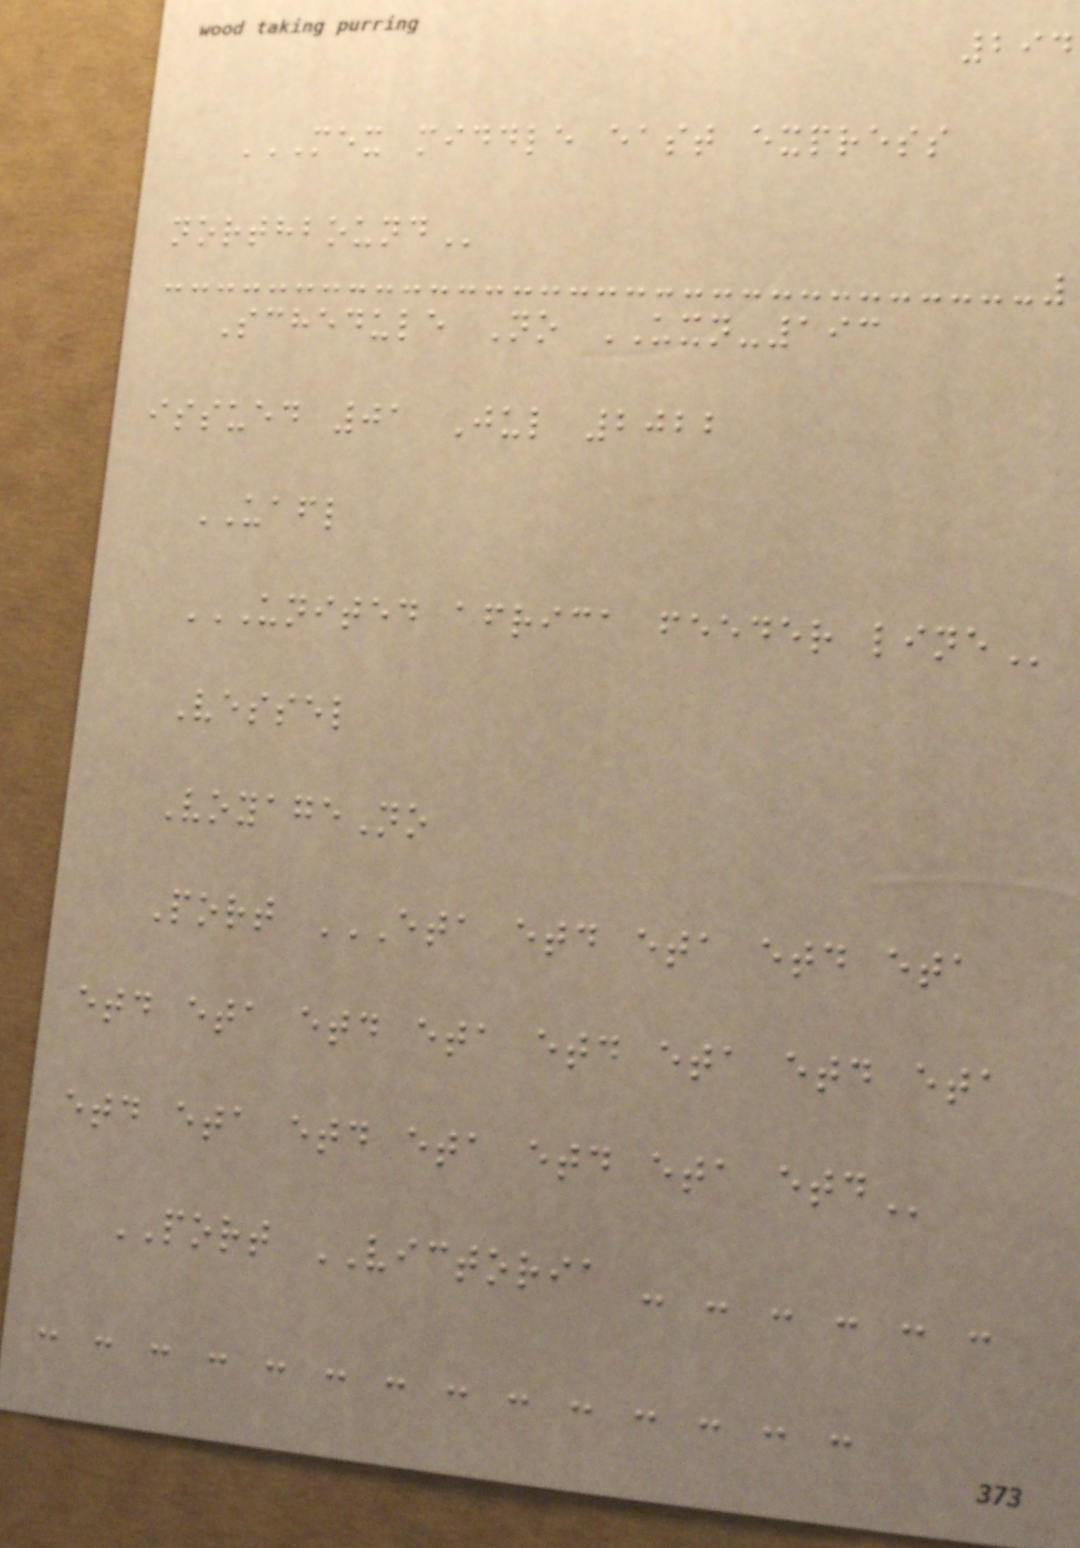294
MEX MIDDLE EAST EXPRESS
NORTHBOUND
Schedule No UXN-193
issued 01 Jul 2022
UAFL
UNITED AFRICA FEEDER LINE
Vessel
VoyageNo
Port ETA ETD ETA ETD ETA
ETD ETA ETD ETA ETD ETA ETD ETA
ETD ETA ETD ETA ETD ETA ETD
PORT VICTORIA - - - - - -
- - - - - - - - - - - - - -
